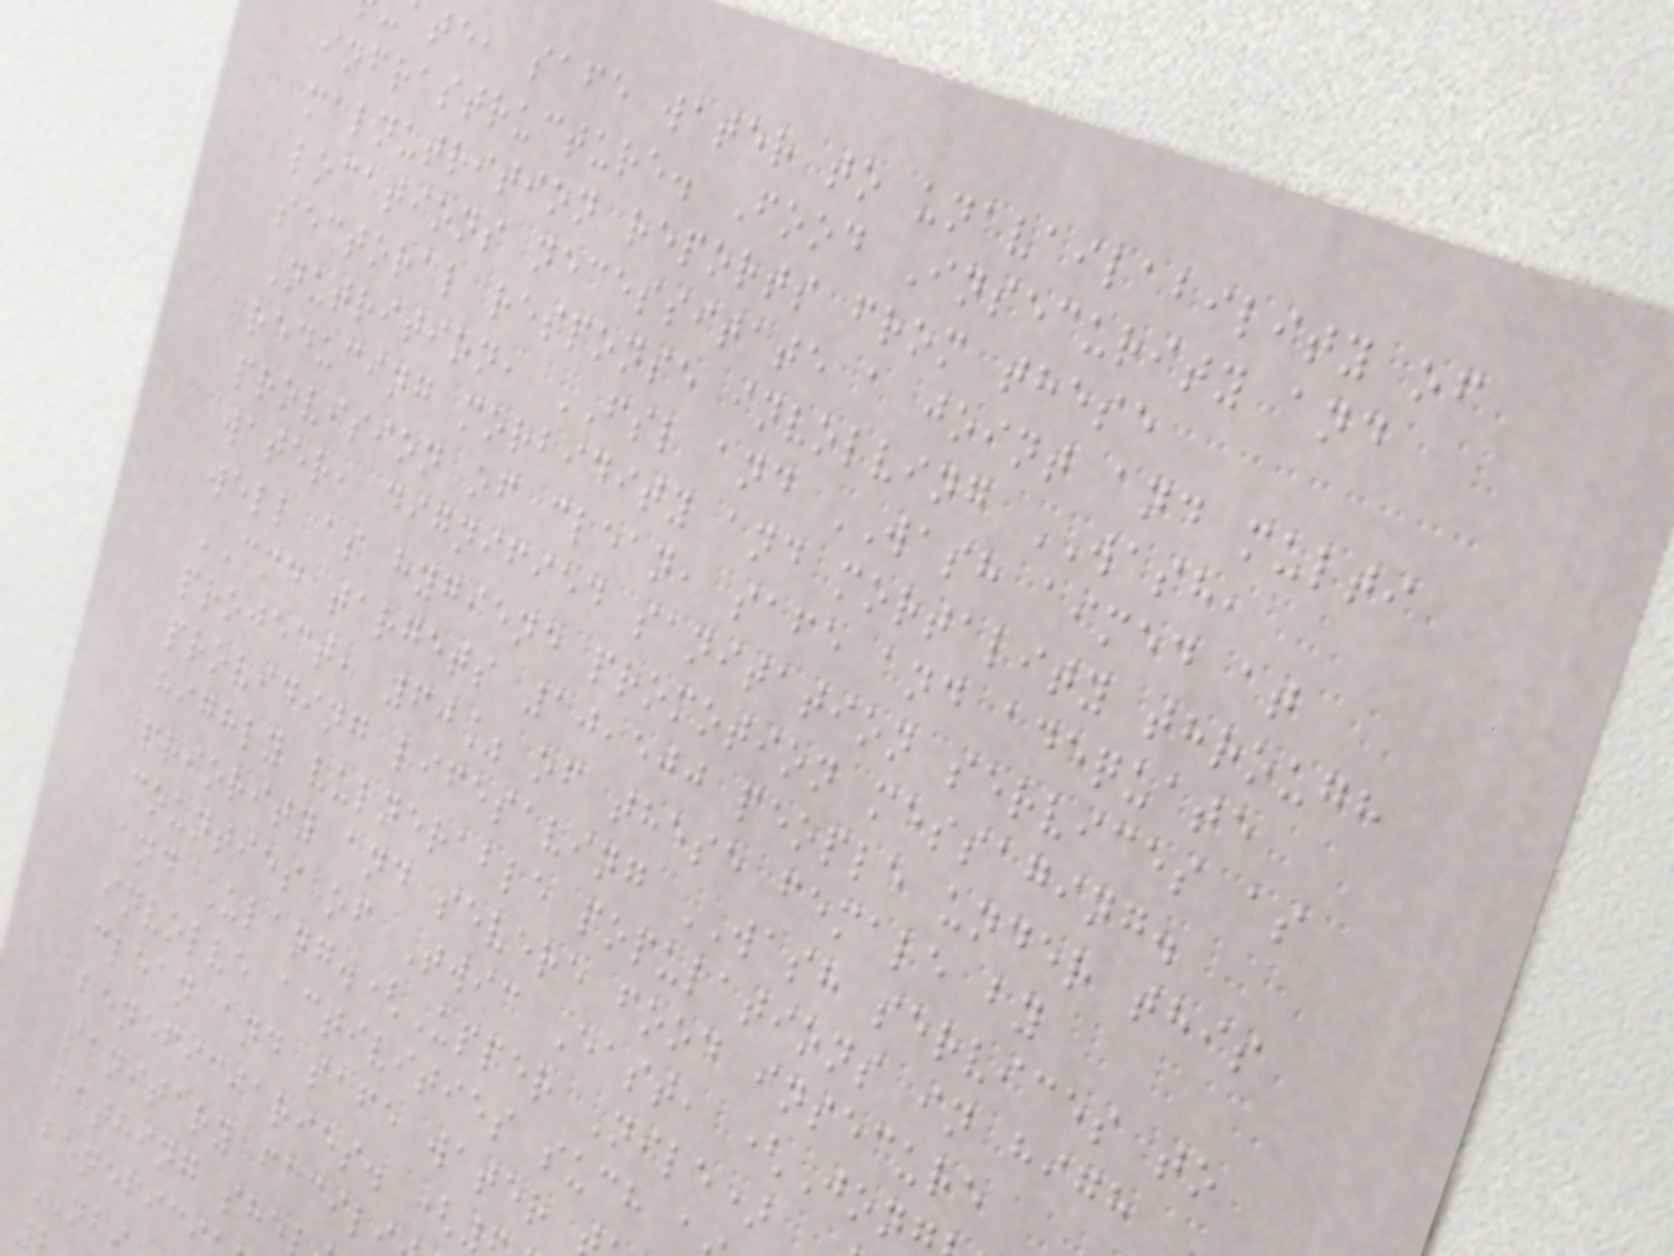te, safe water to unavailability of
infrastructure. Food Insecurity and
malnutrition reports from these
locations necessitate a joint and multi
sectoral response involving WASH,
Nutrition, FSL and WASH aimed at
reducing morbidity and mortality through
provision of clean, safe and adequate
water, dignified sanitation services as
well as hygiene promotion messaging.
CMD targets 10,500 people under this
project, 60% of these female by
providing lifesaving WASH services to
highly vulnerable populations in high
priority and severe food insecure
counties of Twic East, (Jon
and Ulang.(Upper Nile)
involve activities such
clean and safe water
beneficiaries. (
sanitary facil
bathing she
benefici
